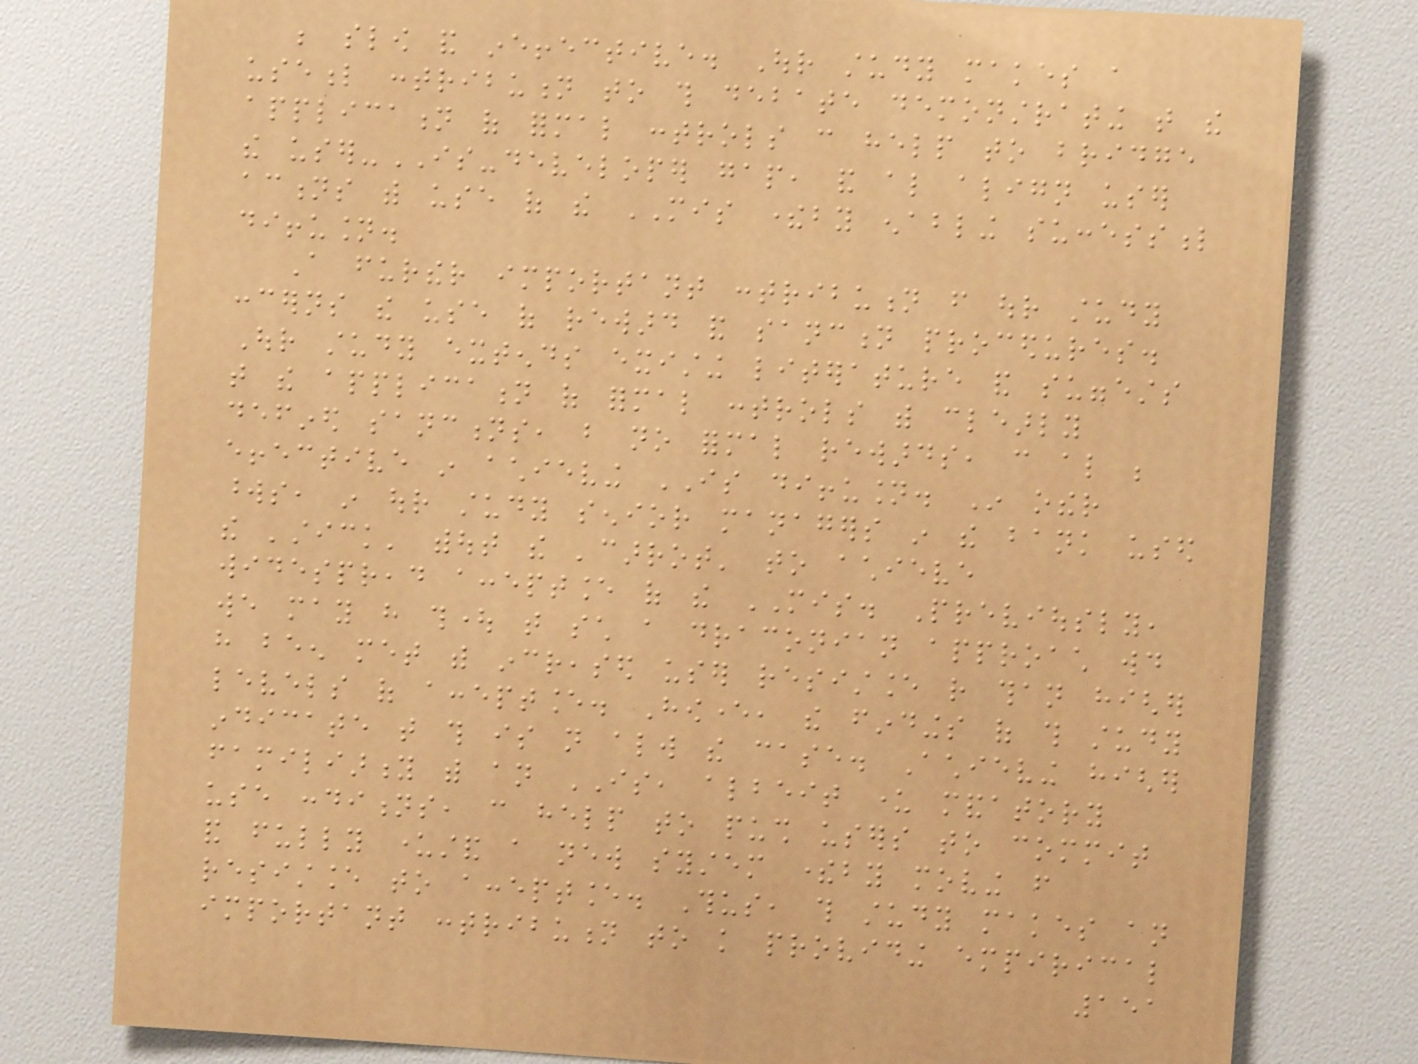be slow and ineffective. Our study makes a
useful contribution to this debate demonstrating that the
application of formal controls can help to bridge
the user-IS-developer gap, and also align user
actions with use of the MIS thereby enabling successful
diffusion.
A further important contribution from our study
concerns the use of reward and sanction procedures.
Our study extends existing literature and suggests
that the application of formal controls with clearly
defined sanctions, but no formal rewards, can also be
effective in achieving IS diffusion. In other
words, in our study senior managers in the bank used
the 'stick' without the 'carrot' to achieve
widespread acceptance of the MIS. Previously,
we may have thought that such a draconian approach would
have been met with increased user resistance rather than higher
levels of acceptance. However, the findings of this study
indicate that this is not always the case. Achieving higher
familiarity with an IS, albeit under mandatory
use conditions, can help to push users to commit
and fully understand a new system thereby moving from
resistance to acceptance. Thus, this study makes an
important contribution to knowledge providing empirical
151
